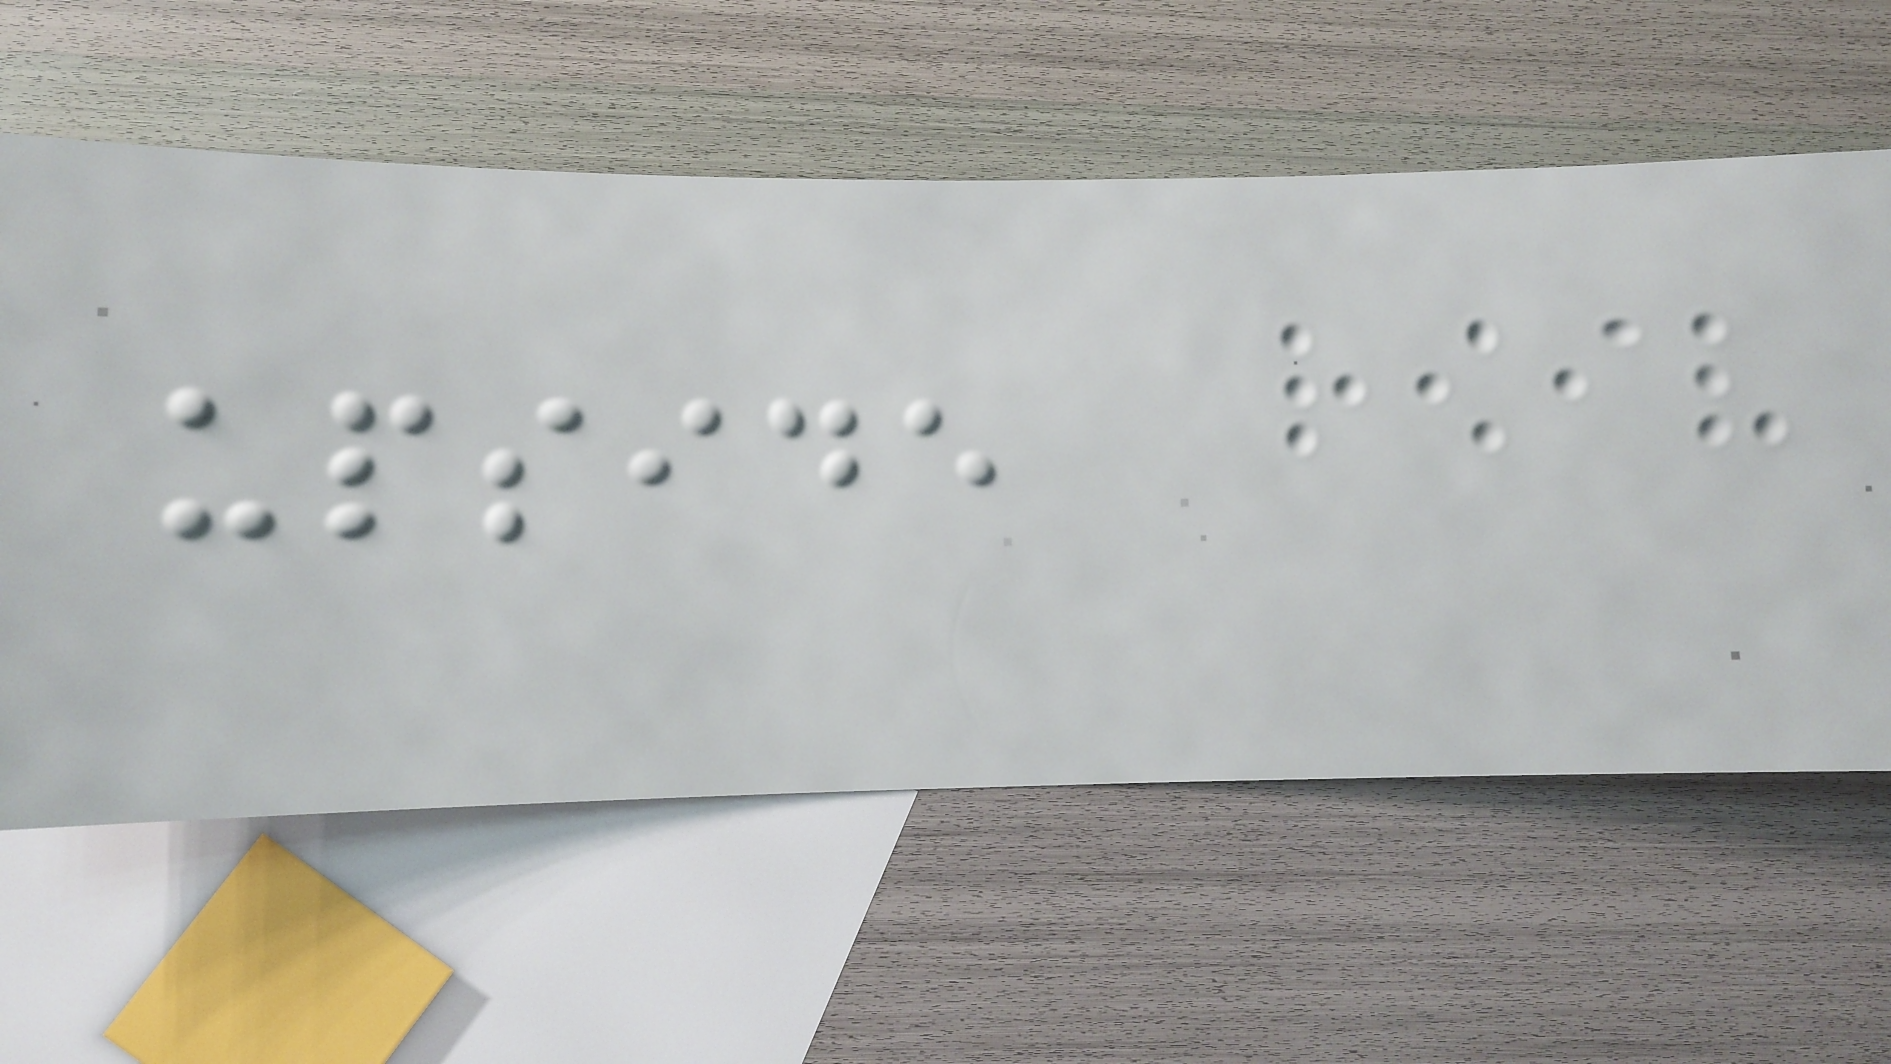upside
